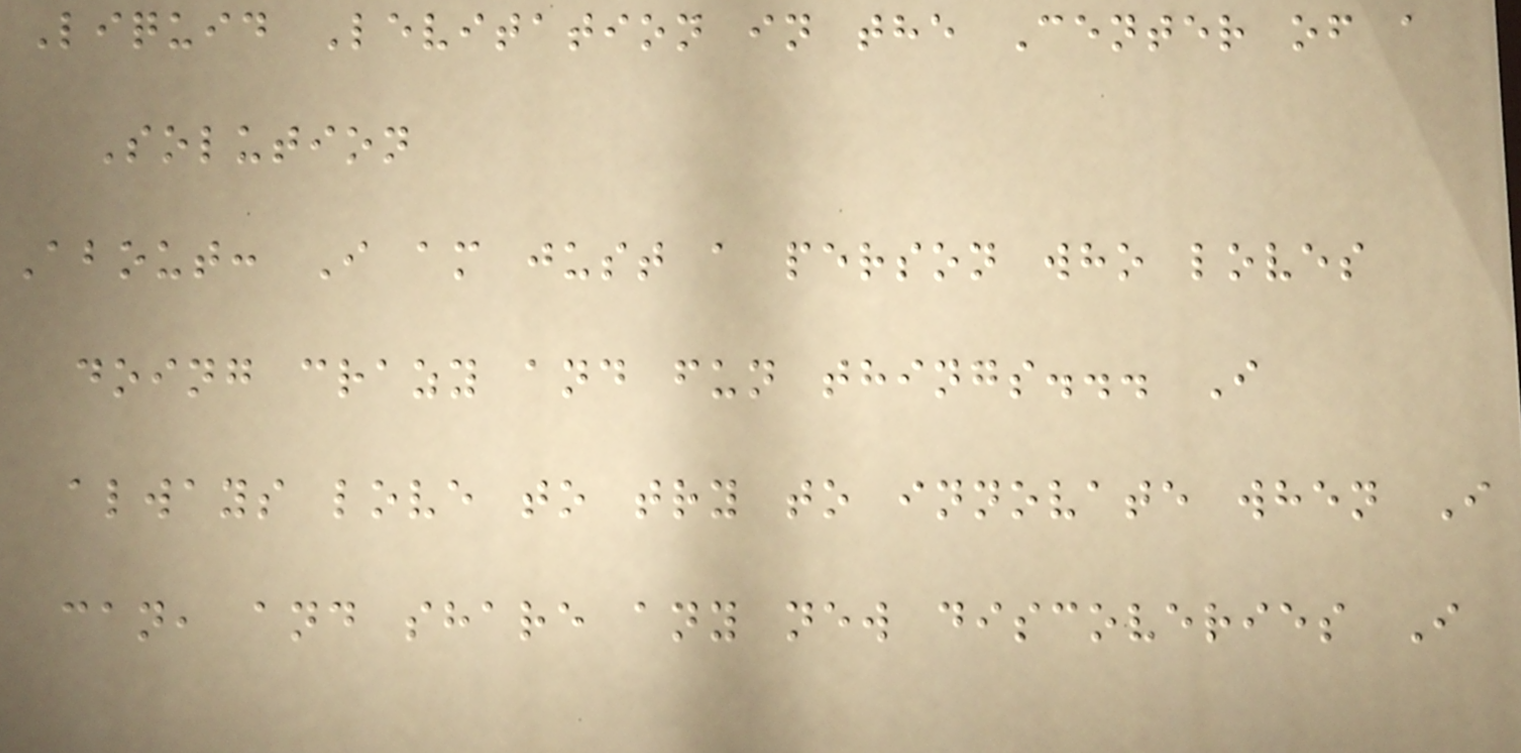Liquid Levitation in the Center of a
Solution
About: I am just a person who loves
doing crazy and fun things... I
always love to try to innovate when I
can, and share any new discoveries I
